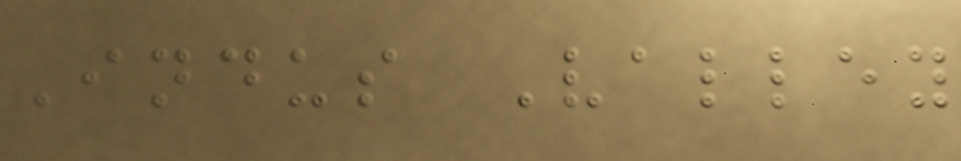Indus Valley
